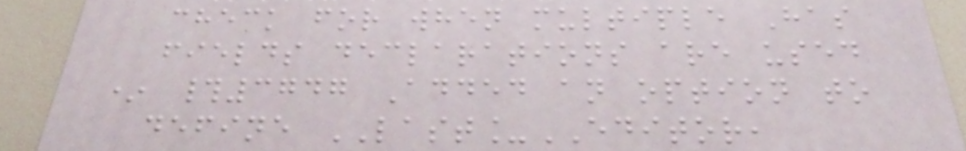check for when multiple Has
fields declarations are used
* #3747 Added an option to
define LAST_EDITOR,
